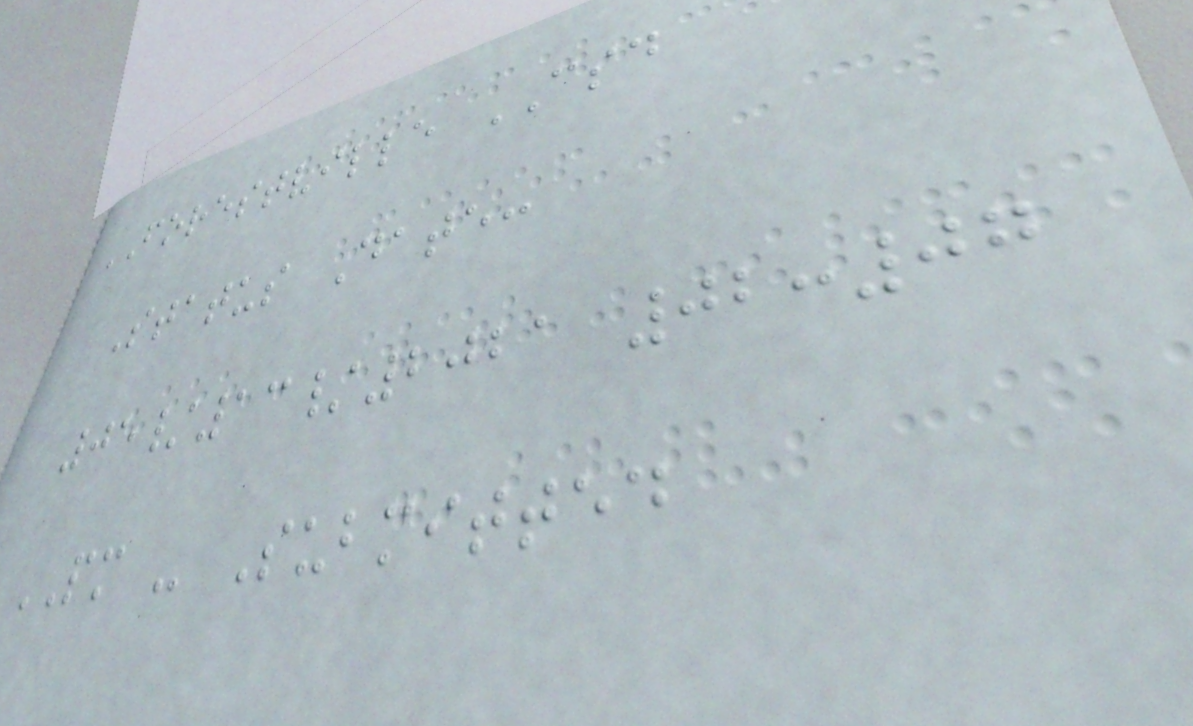FORESTVILLE CSD
Status Date:
05/13/2021 02:07
PM - Submitted
